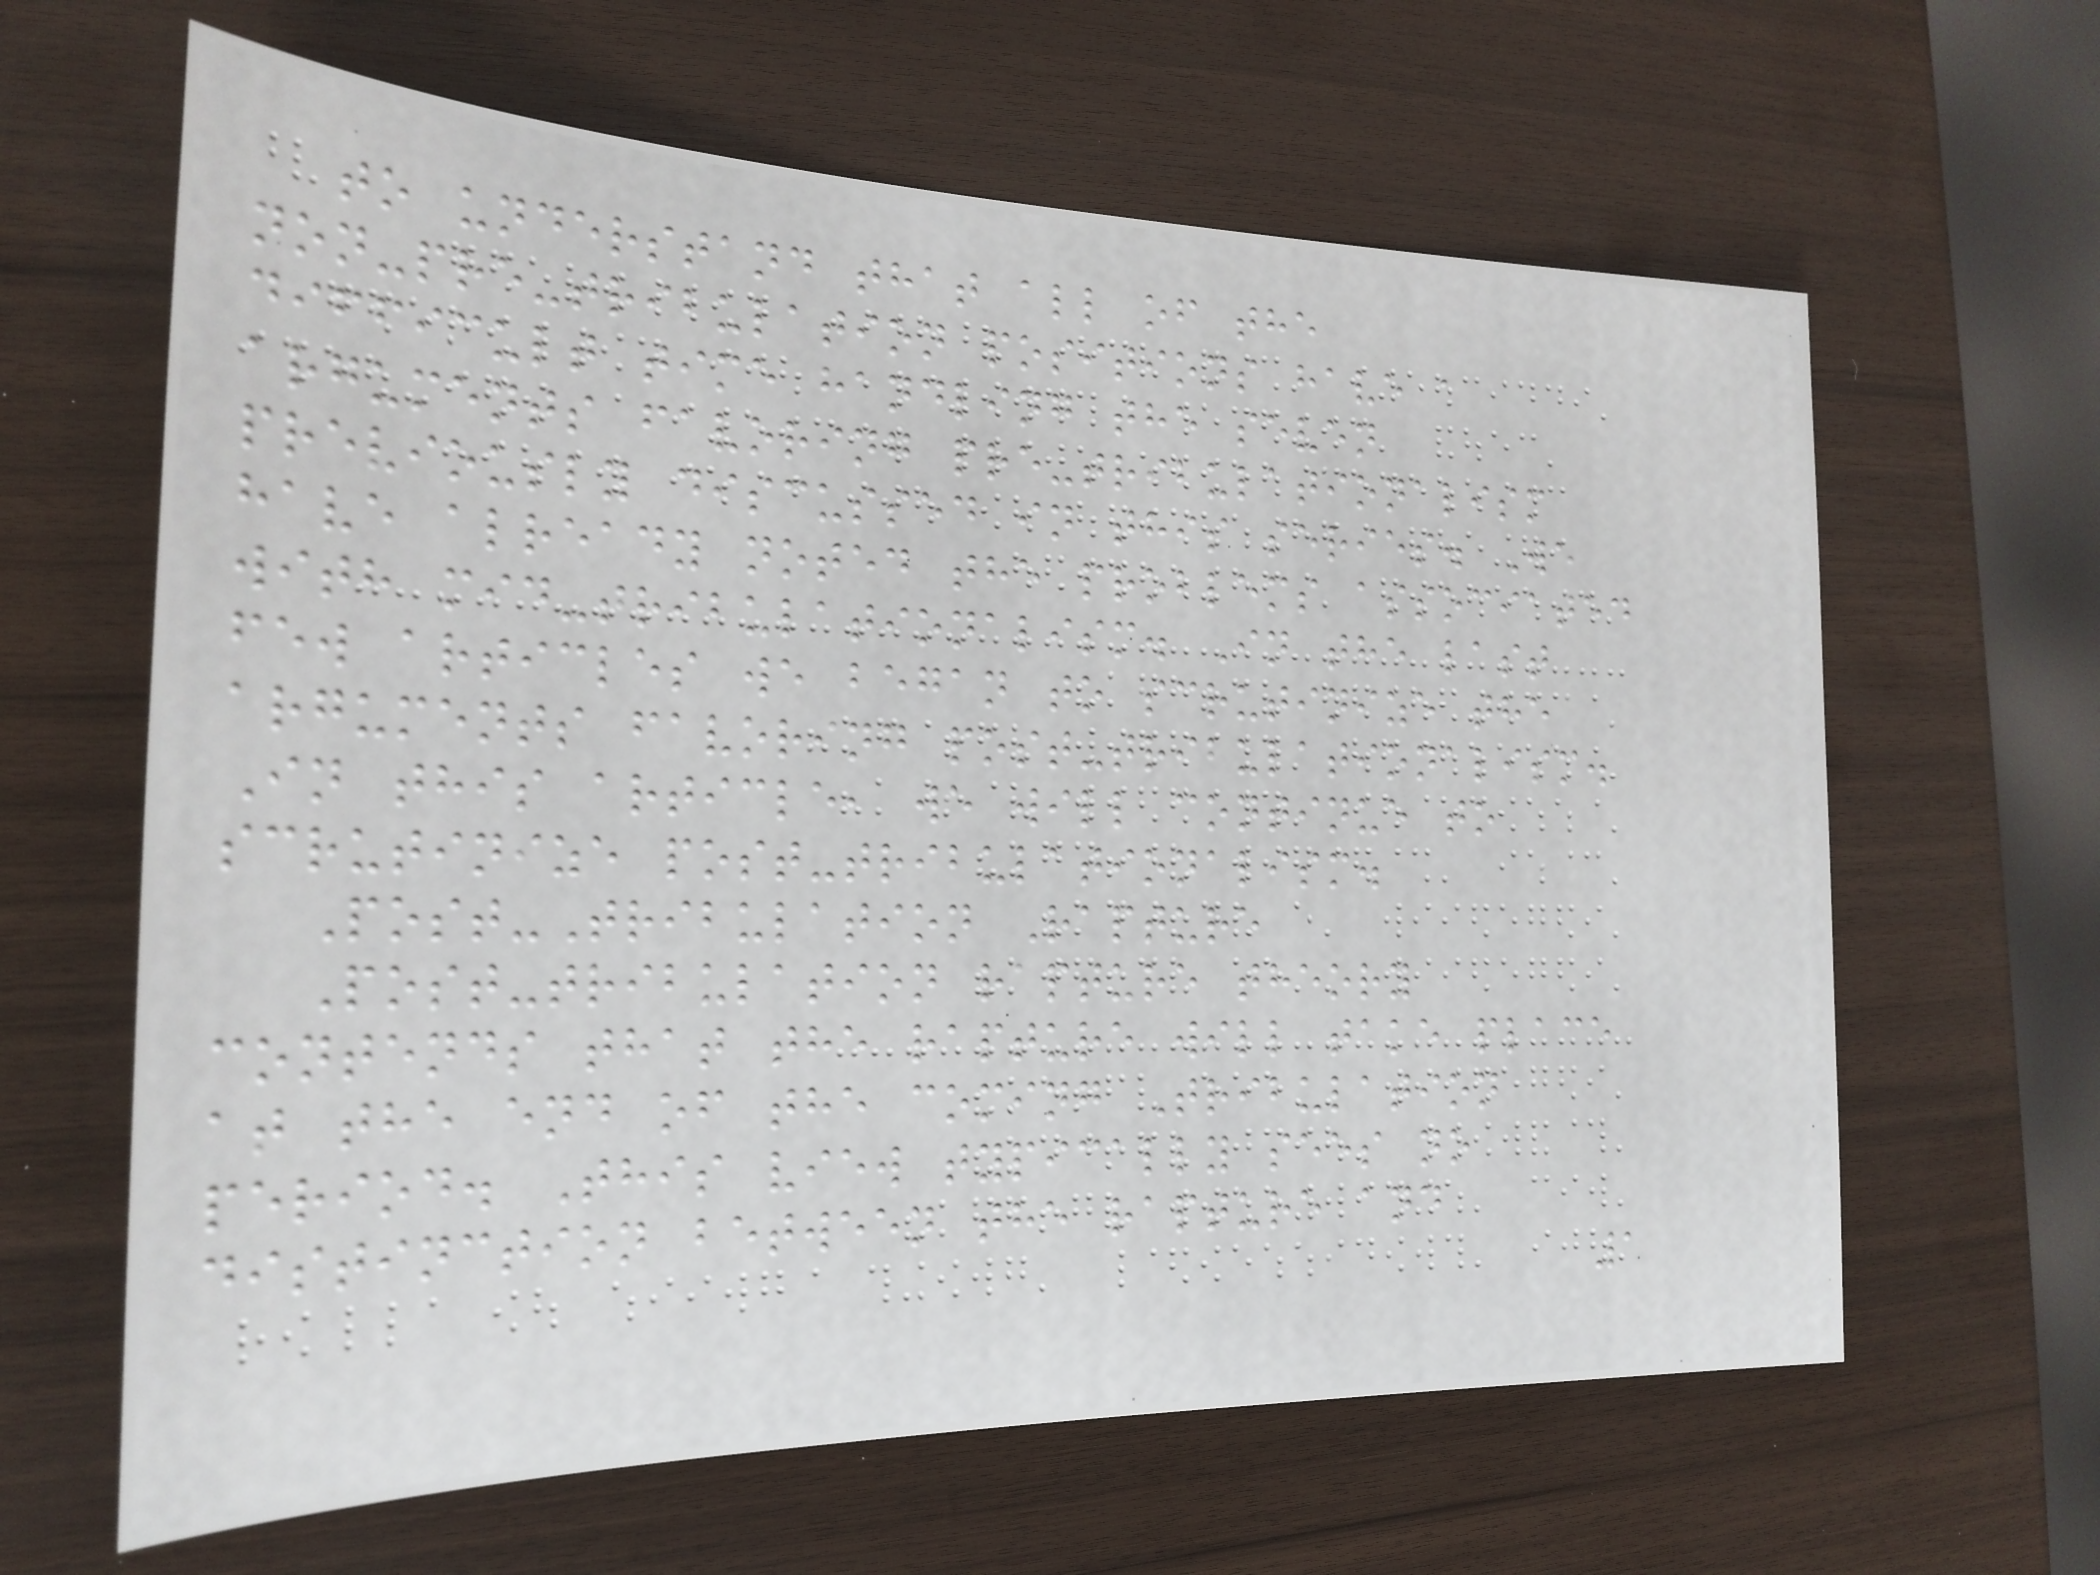to understand that all of the
non-pre-tribulation positions have a
difficult time handling the seven
arguments favoring pre-tribulationalism
previously discussed in this series. We
have already noted the problems associated
with mid-tribulationalism. In the last
few articles we began to scrutinize the
arguments favoring post-tribulationalism.
In this article, we will continue to
scrutinize post-tribulationalism.
Post-Tribulation Rapture
Post-tribulation rapture theory
contends that the rapture will take place
at the end of the coming Tribulation
period. This view typically sees no
distinction between the rapture and
1
